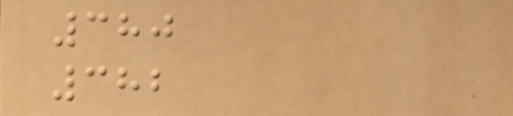380
382
